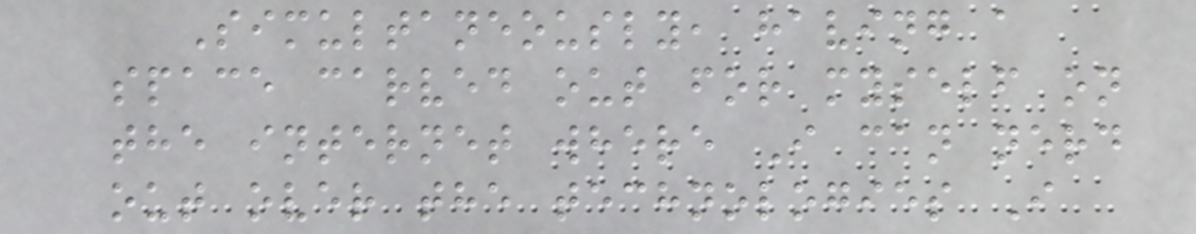Simultaneously, having a
space carved out for myself on
the internet where I can nerd
out over the technologies I
